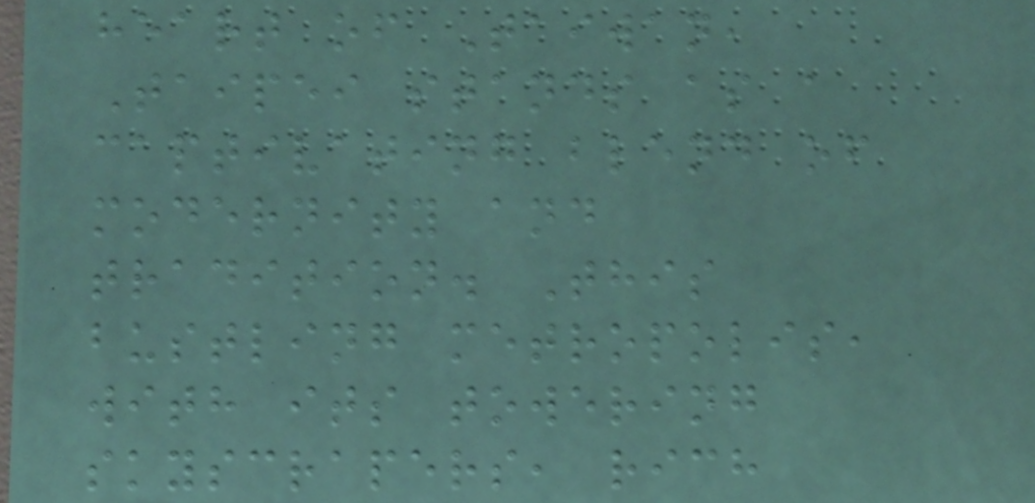heart of Taiwan,
Taipei stands as a
captivating blend of
modernity and
tradition. This
bustling metropolis,
with its towering
skyscrapers, rich
